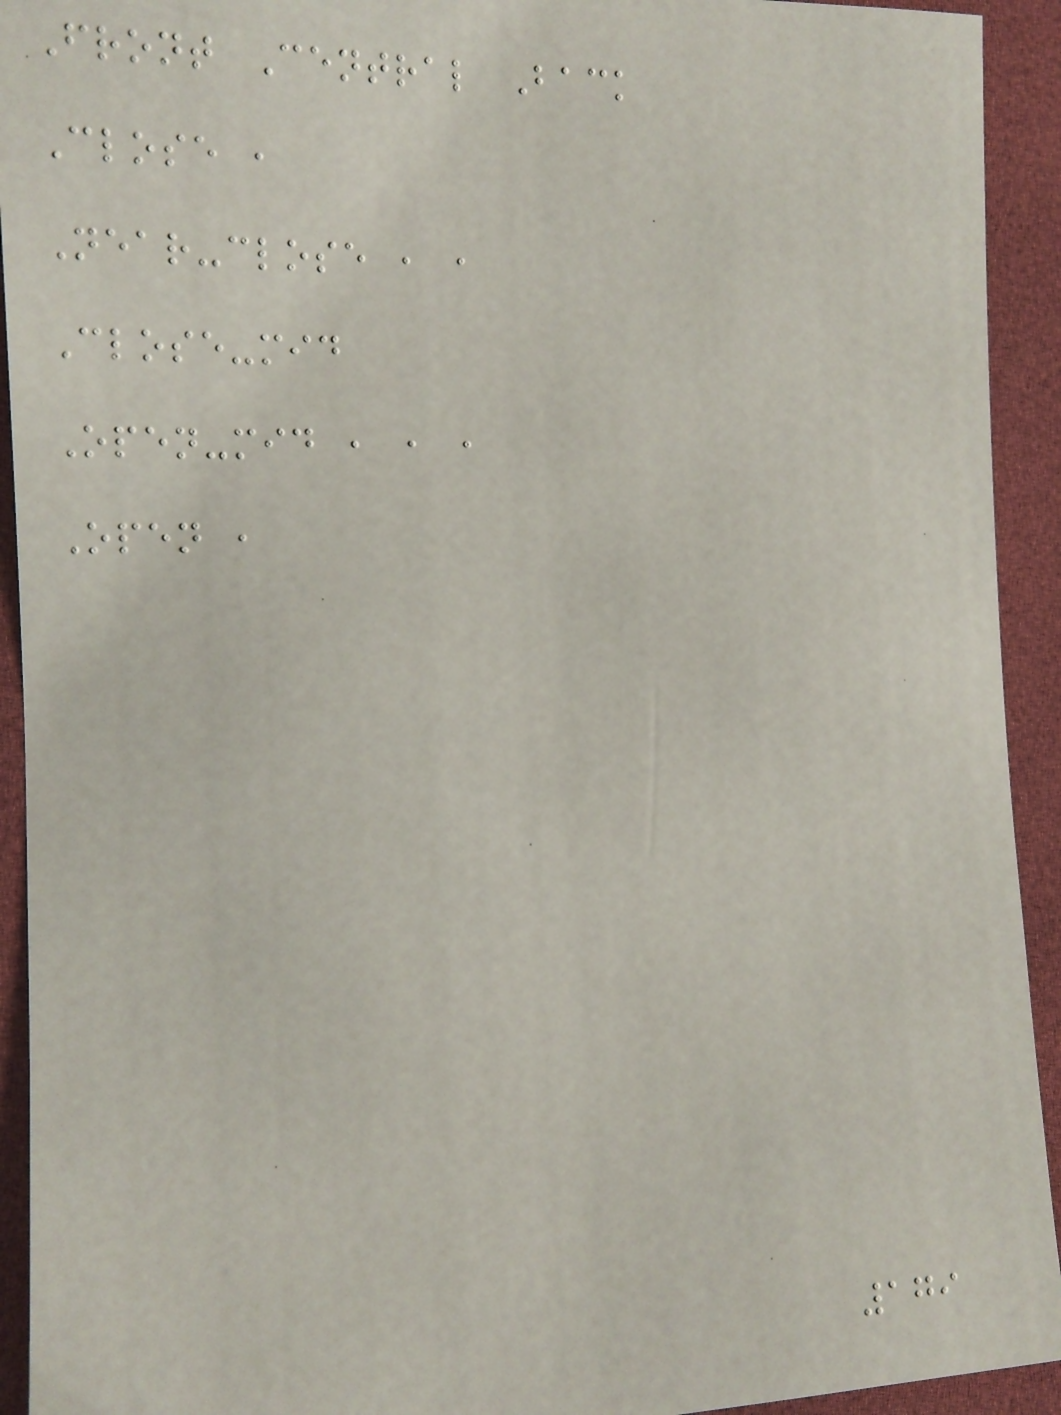Front Central Back
Close ,
Near-close , ,
Close-mid
Open-mid , , ,
Open ,
179
